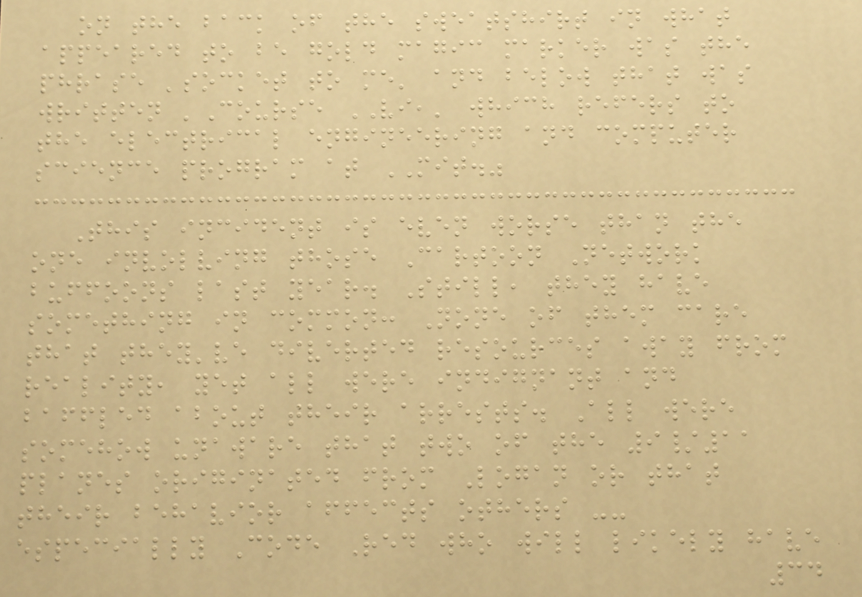on the back of the sweatshirt in what
appeared to be gold magic marker was the
phrase 'socket to me' and below that was
written 'Course VI,' which refers to
the electrical engineering and computer
science program at MIT."
This incident is even worse than the
one involving those Cartoon Network
buffoons last year. Still, they have
something in common: None of them care
that they've diverted resources away from
reality, yet all were indignant and
baffled about their arrests. All were
somehow unaware that two of the 9/11
planes originated from Logan or that
their behavior affects others --
especially Code Red who will likely have
34
